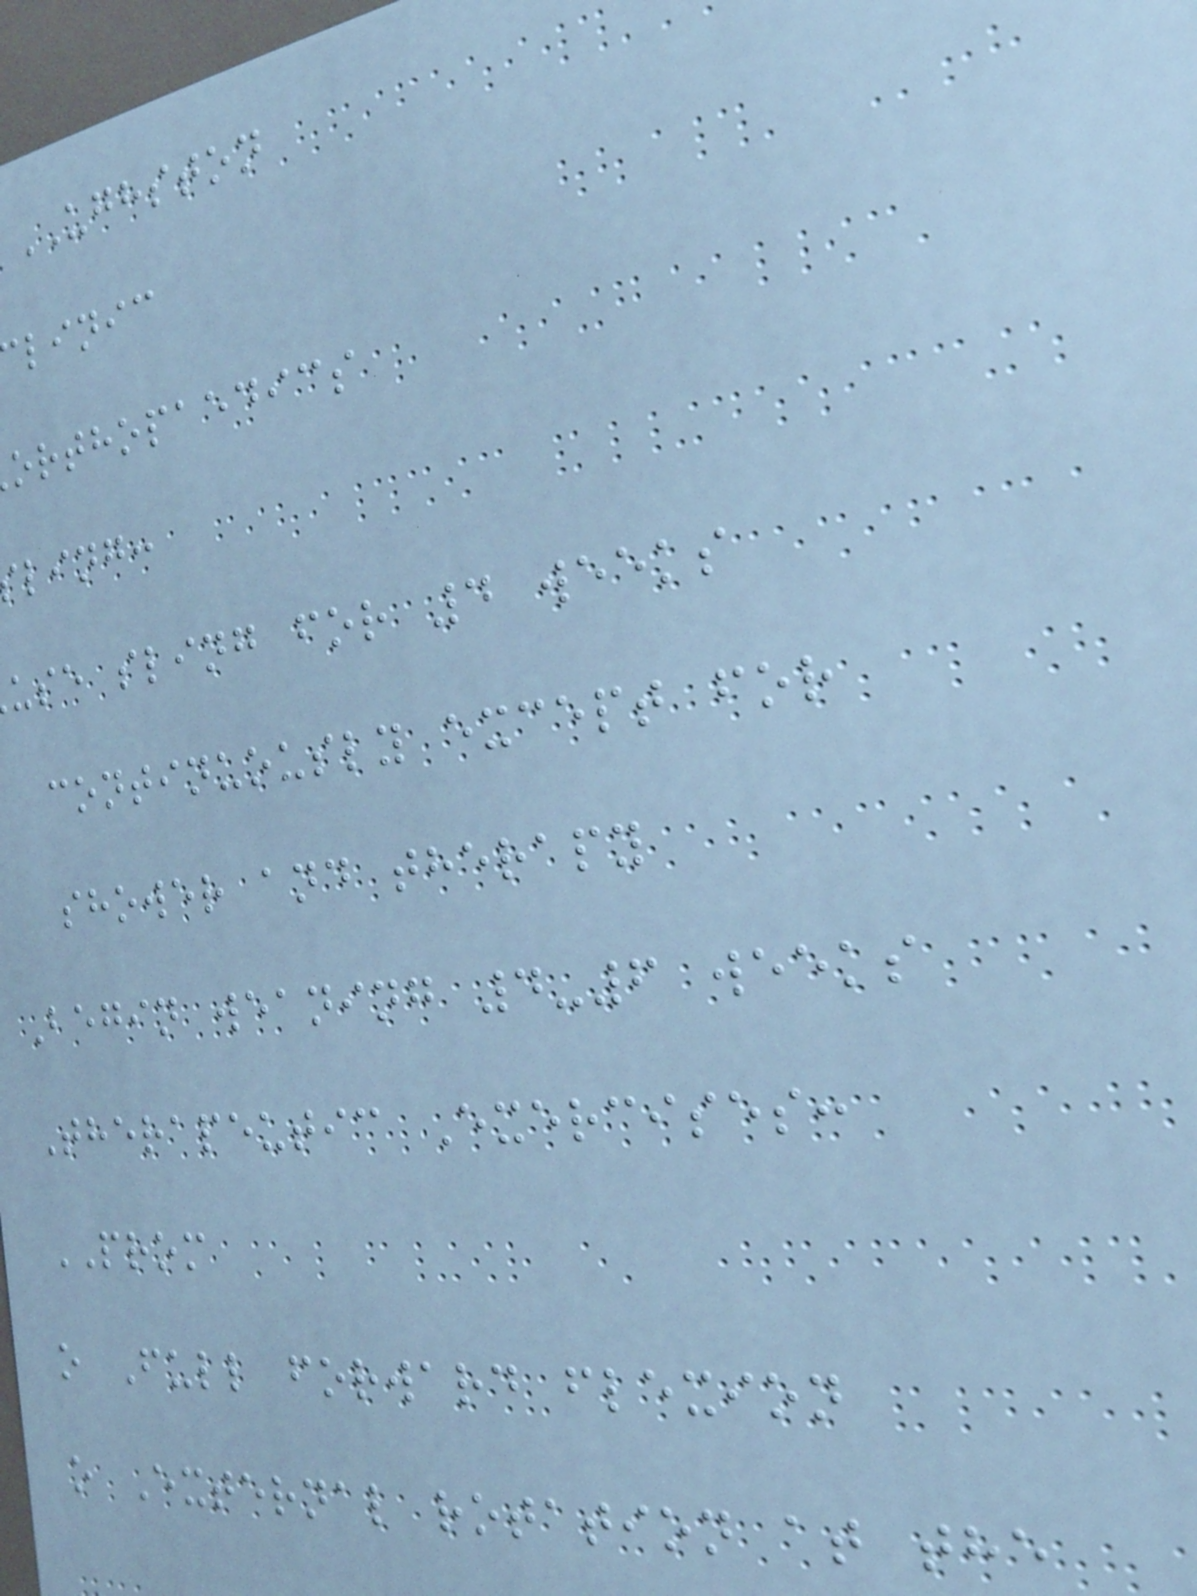UGHSTON
linic
orthopaedics
ling:
use sling for 4 weeks
continuously except for
shower and therapy
Begin weaning 4-6 weeks
Therapeutic Exercises:
PROM
o Full forward flexion
o External rotation at the
